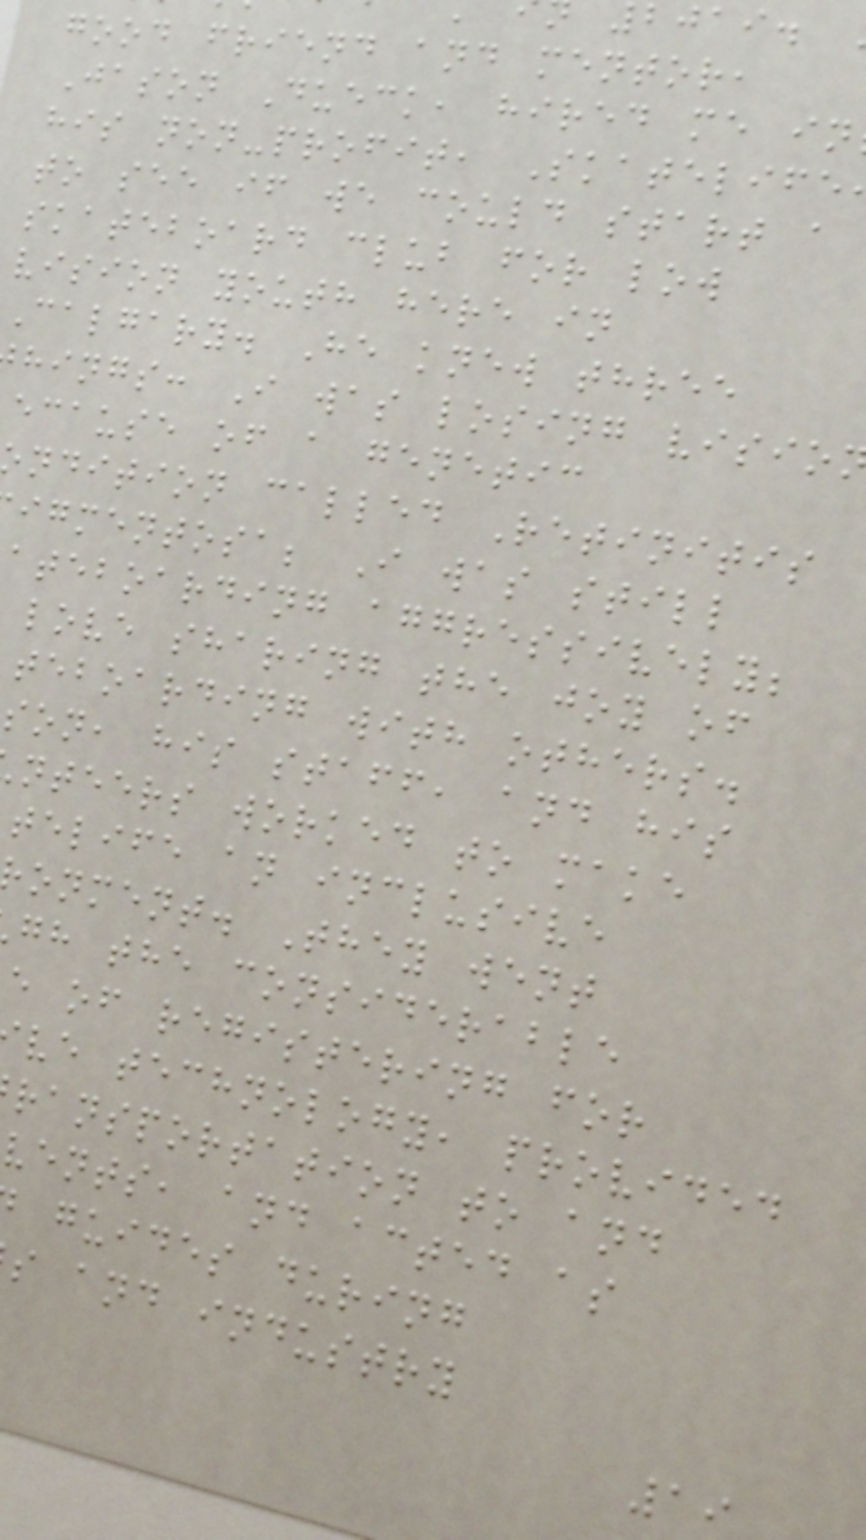good friend and mentor,
Jason Dueck, hired me in
his non-profit, Skatelife
to see if we could start a
skateboard club for low
vision youth here in
Calgary. He knew three
hings: I was losing visio
ecause of a genetic
ndition called Retinitis
igmentosa; I was still
ateboarding aggressively;
love sharing the joy of
teboarding with others.
son, his staff, and his
nteers worked to make
telife an inclusive
onment. They went
gh the considerable
e of registering for
ve technology, provided
ransportation to and
vents, and acted as
guides during
s and industry
19
